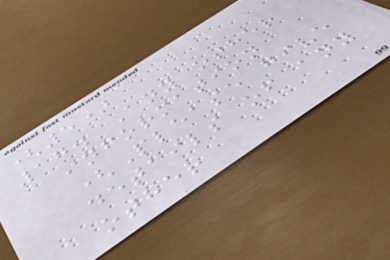(5)
17. Any other
information
(Please give
details of any
other
